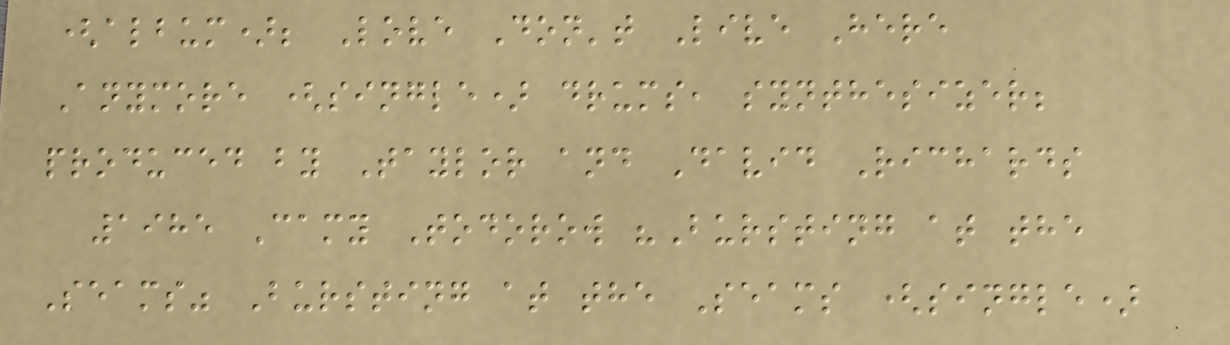(album); Love Don't Live Here
Anymore (single) drums, synthesizer;
produced by Taylor and David Richards
1985 Camy Todorow "Bursting at the
Seams" Bursting at the Seams (single)
